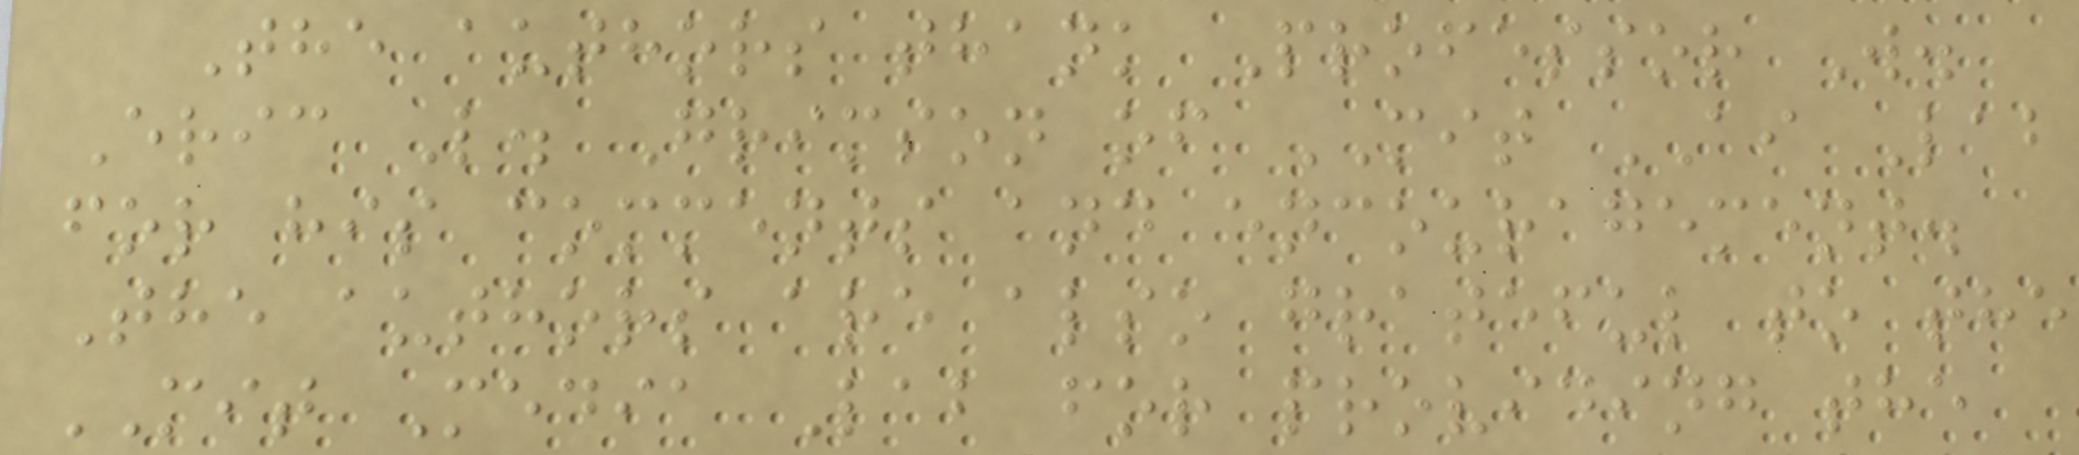The authors thank Professor W.
Eric L. Grimson of MIT AI Lab
for his comments and encouragement.
The authors are also grateful to the
MIT Media Lab for providing the
